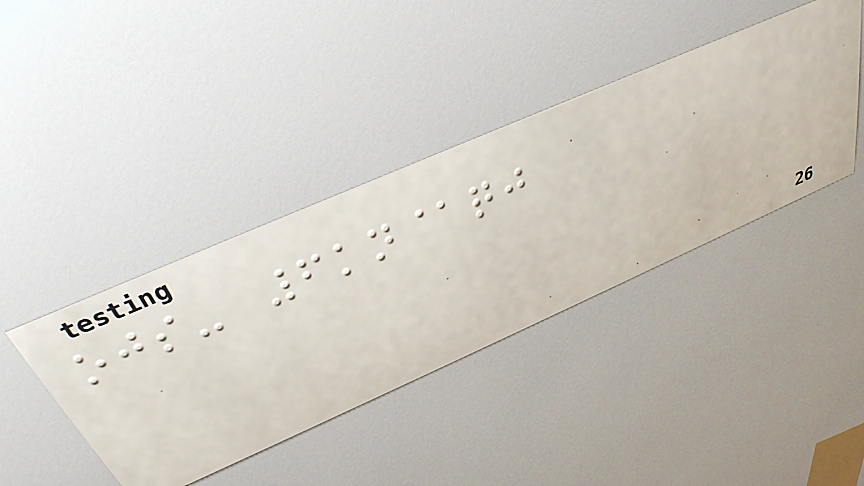ojs- 6kn@qj
